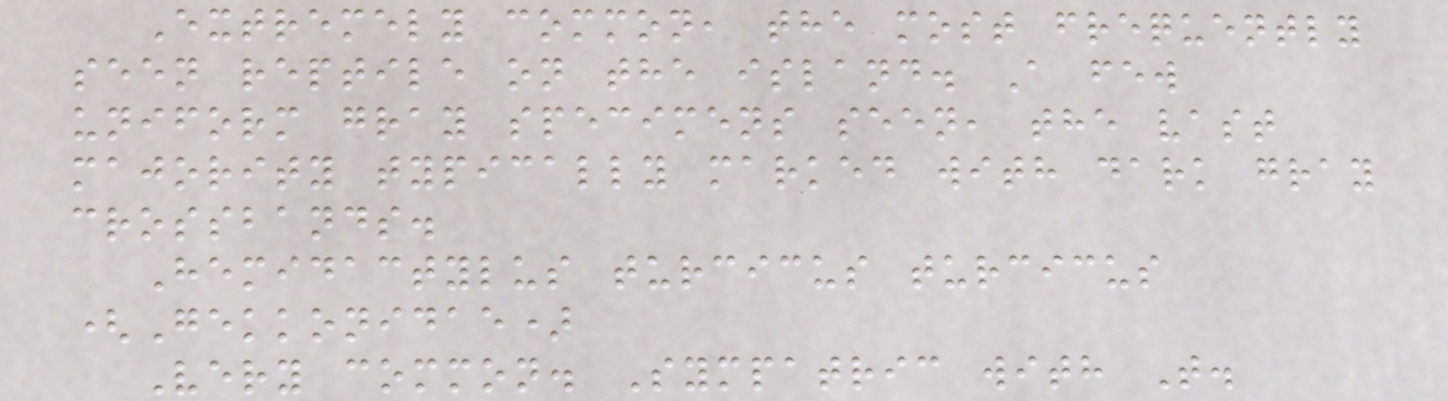Extremely common, the most frequently
seen reptile on the island. A few
uniform gray specimens seen, the vast
majority typically marked with dark gray
crossbands.
Hemidactylus turcicus turcicus
(Gekkonidae)
Very common. Sympatric with T.
